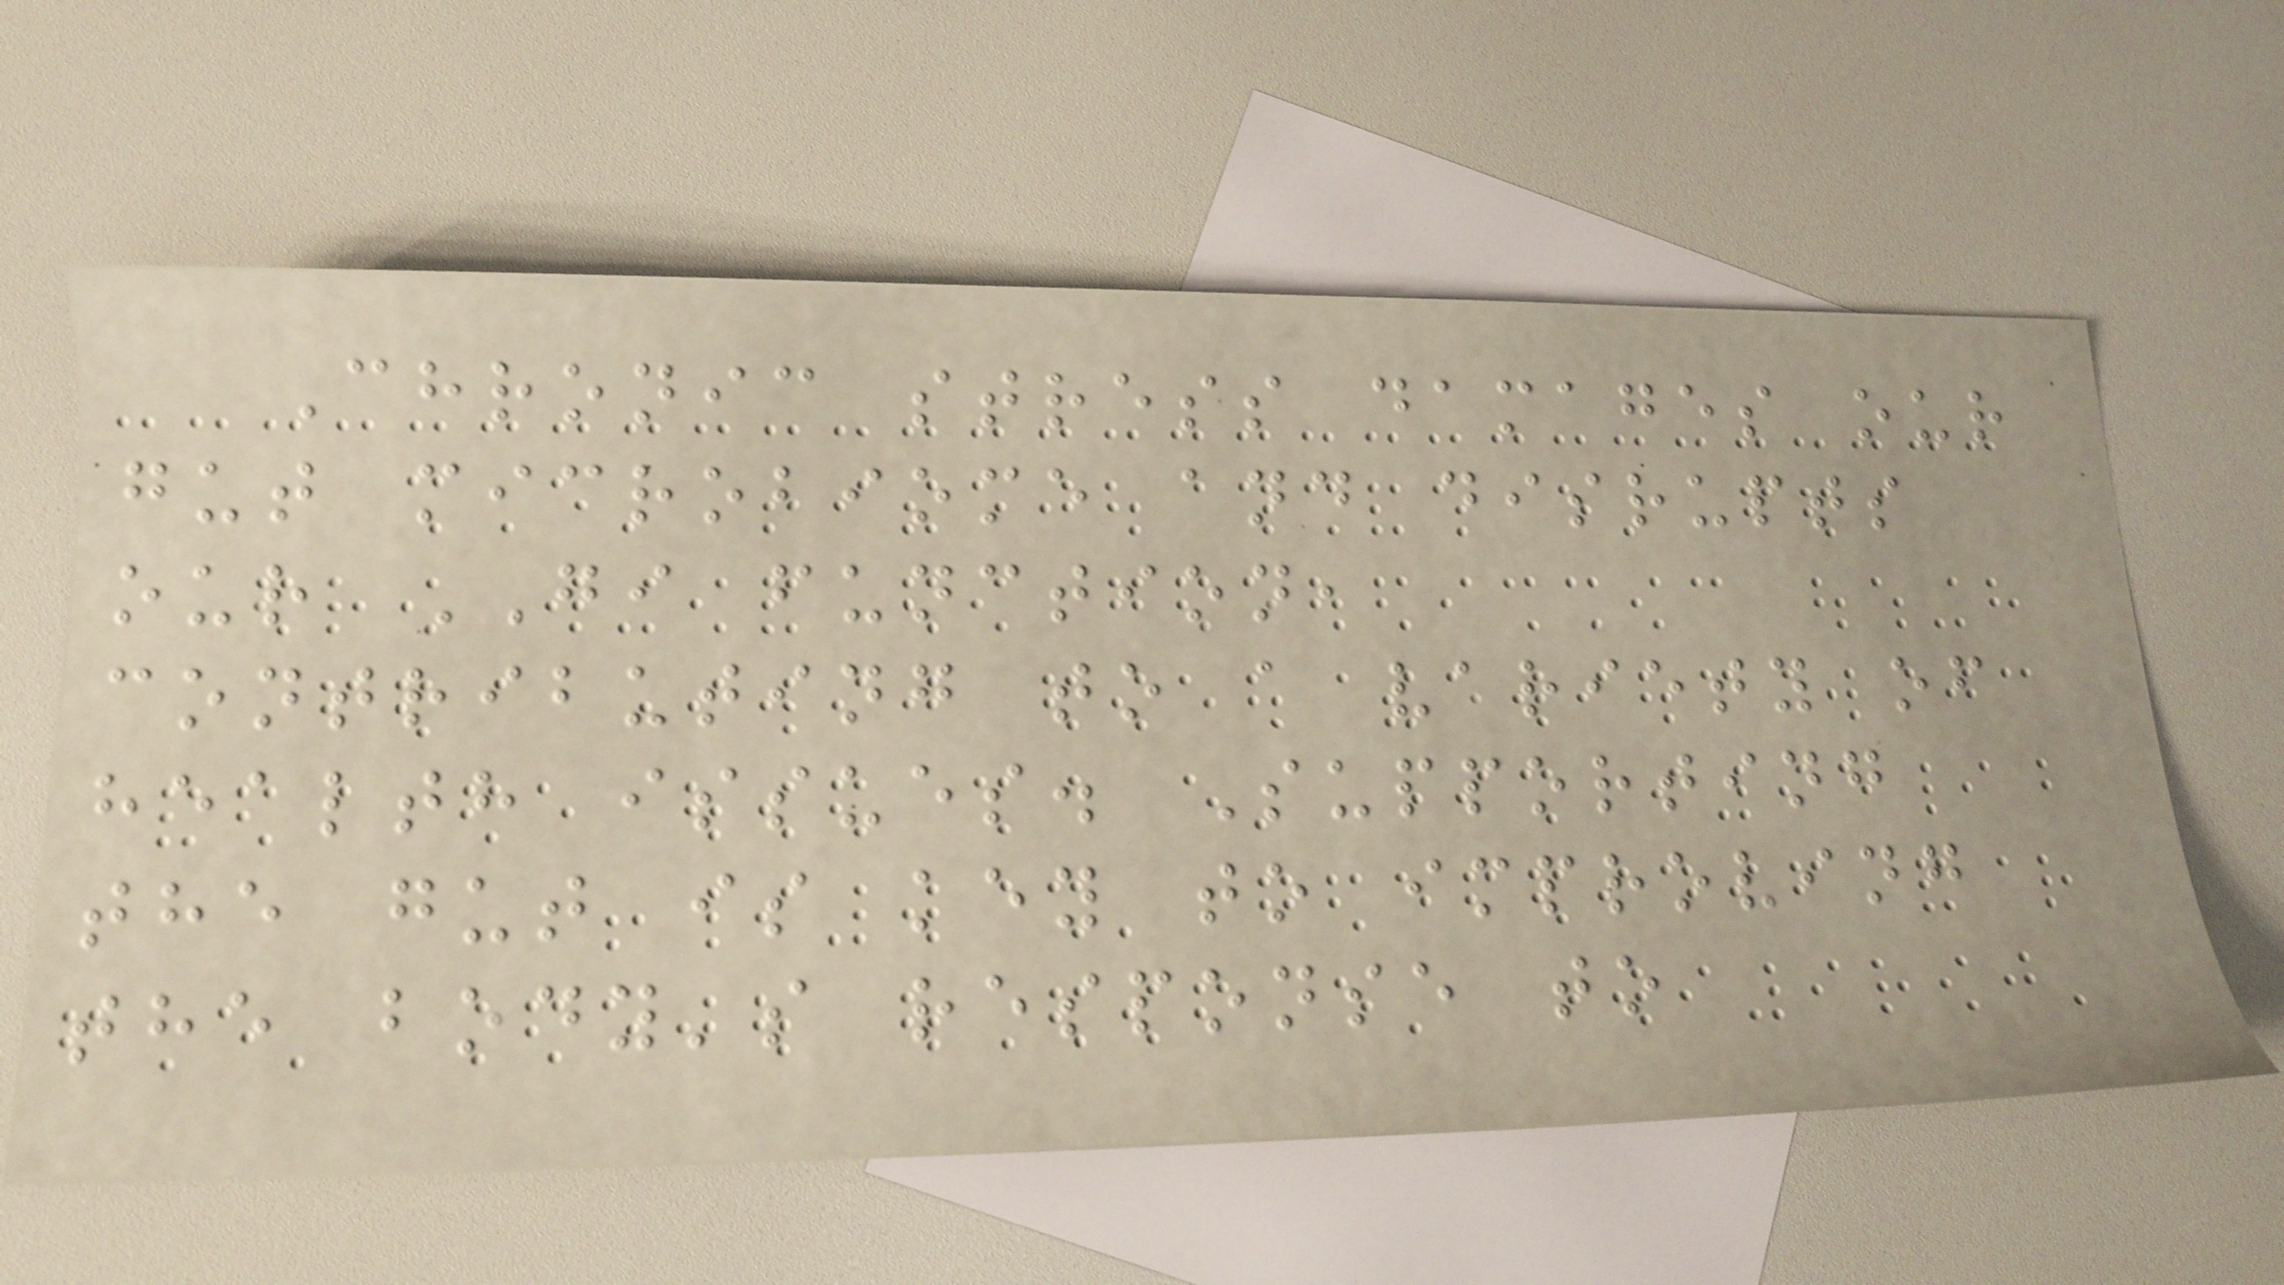Chronic stress damages our
gut microbiome and disrupts
our GI function,
contributing to a variety of
health issues. Supporting
the gut is key to improving
the body's response to
